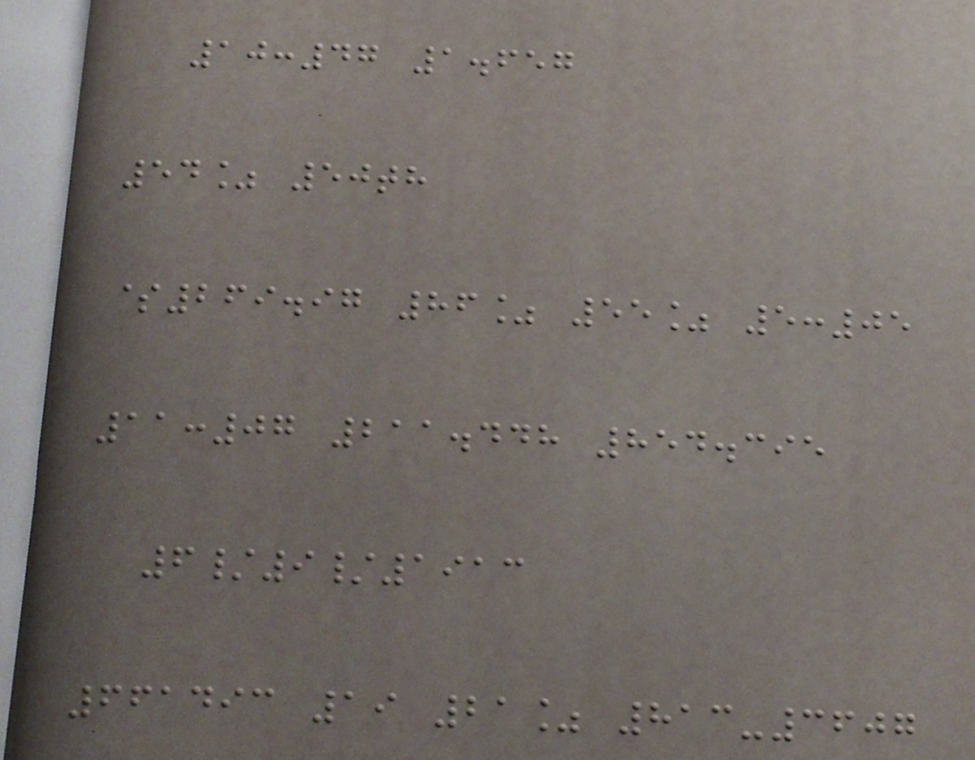10:47 1.657
54% 50th
$269.97 86% 55% 5:05
11:07 211.448 854.395
6/9/1913
661493 19 21% 813-3607
